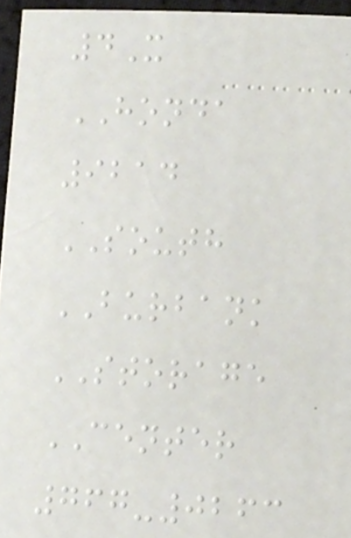4X
HONDA
9214
SOUTH
BURBANK
STORAGE
CENTER
767-0263
